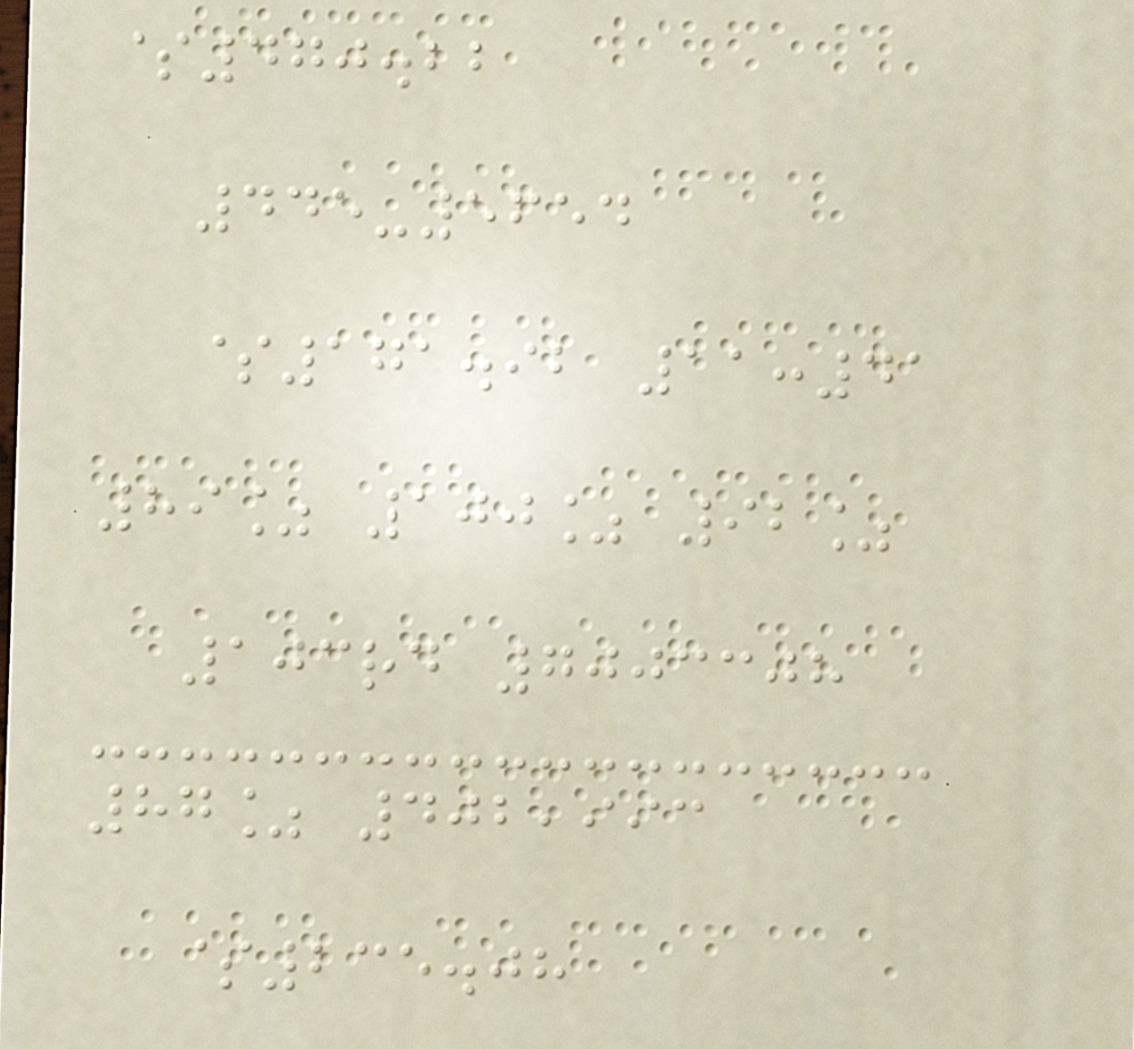$470.22
445-5654
$171.92 11:41
89% 100% 92%
103rd 7003308
87% 402,993
$235.08
